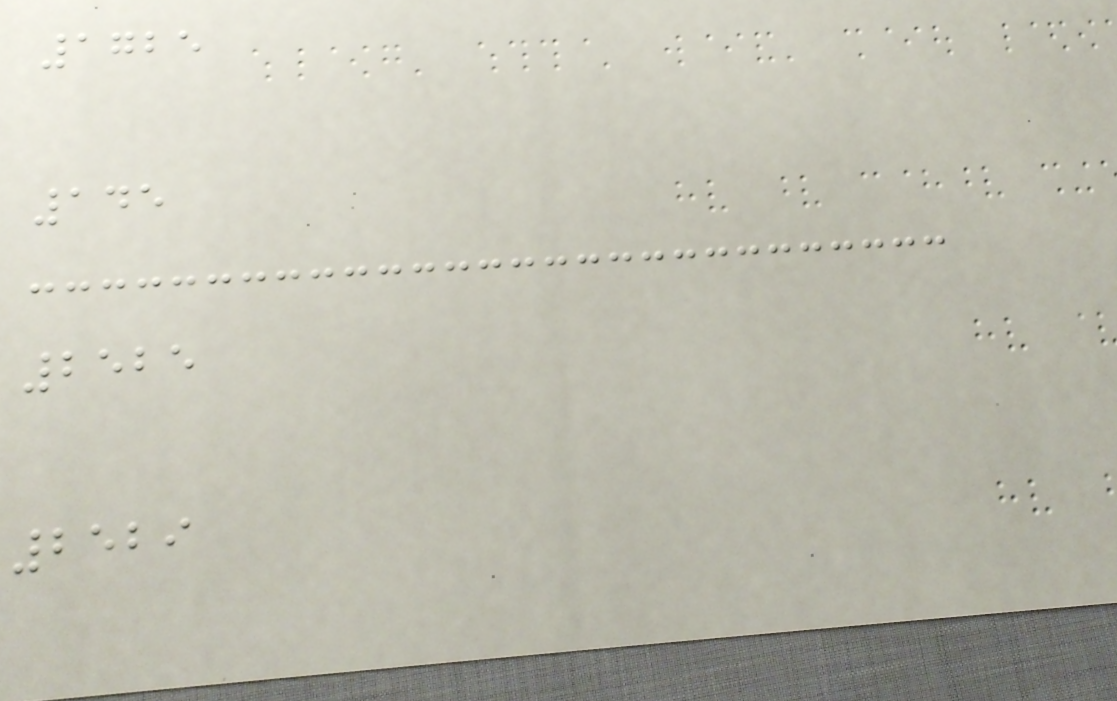1725
145
2525
2529
